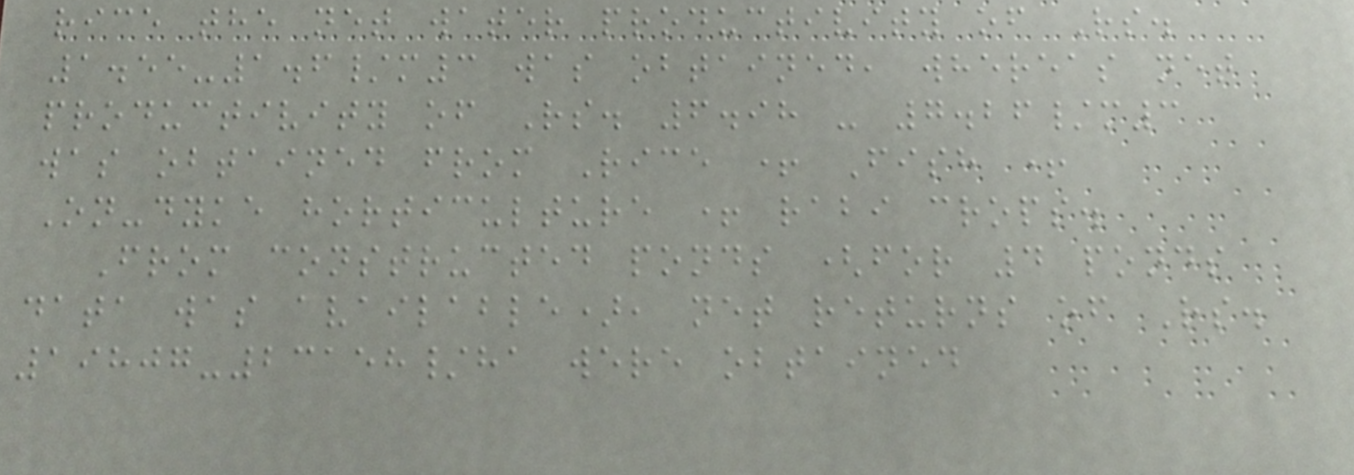rice the net water productivity of Rs.
1.55-1.6/m3 was obtained, whereas net
productivity of Rs. 6.98 - 7.26/m3
was obtained from Rice + Fish +
On-dyke horticulture + rabi crops.
From constructed ponds (for 4 ponds
data was available), net returns of Rs.
19807-23158/ha were obtained
